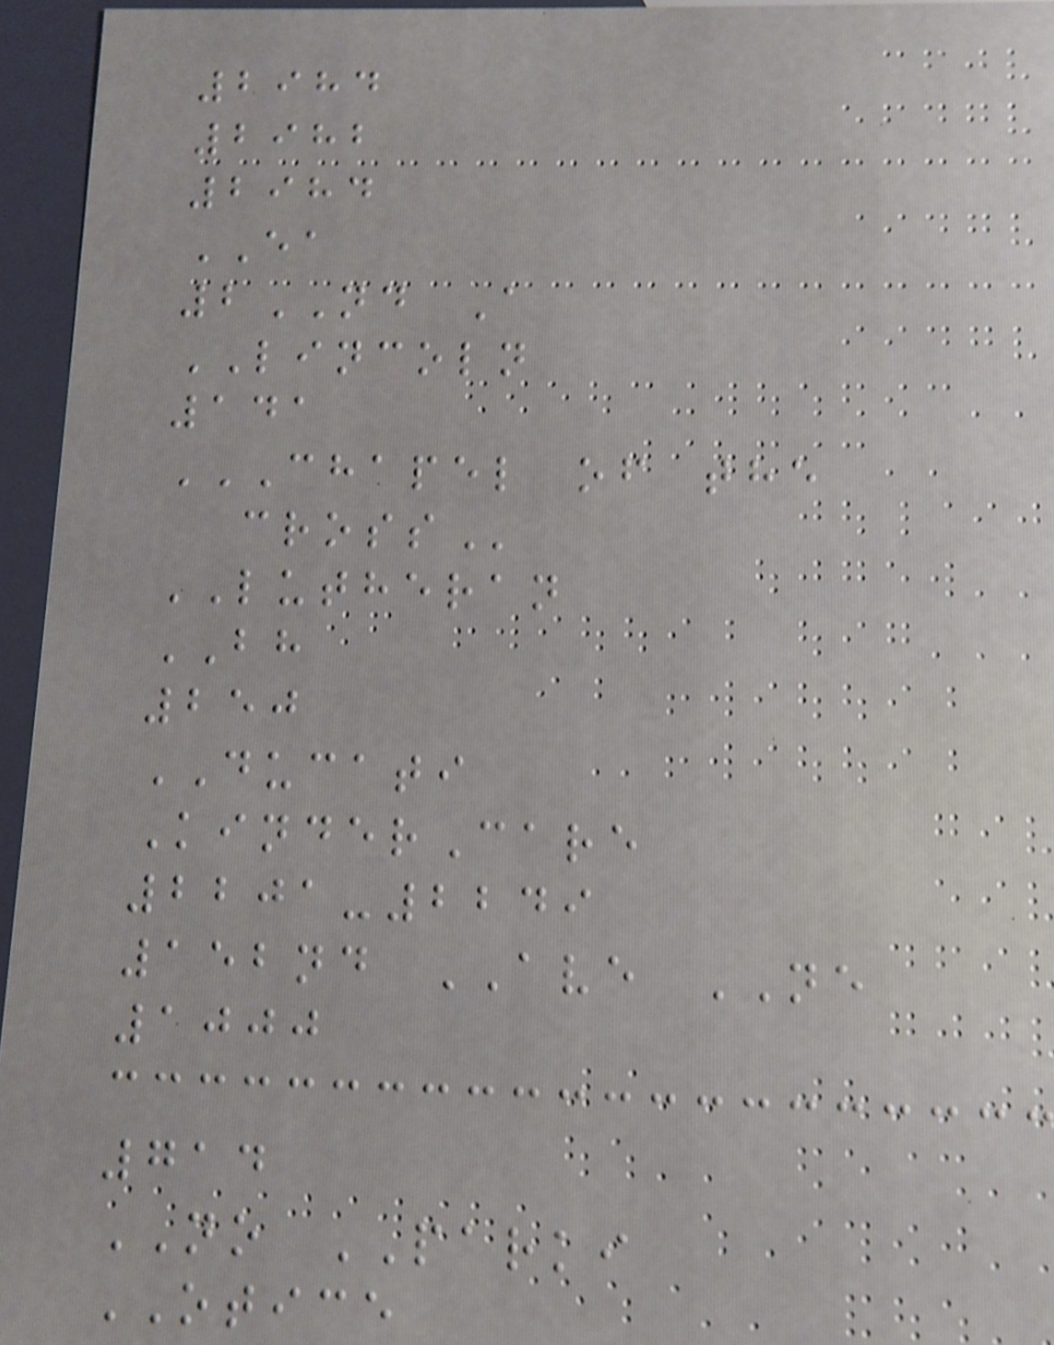2984
2982
2984
EA
2ND A
LINCOLN
141
CHAPEL OF THE
CROSS
LUTHERAN
BH
250
DUCATI
KinderCare
2201-2249
152nd AVE NE
1000
714
NO PARKI
OTICE
